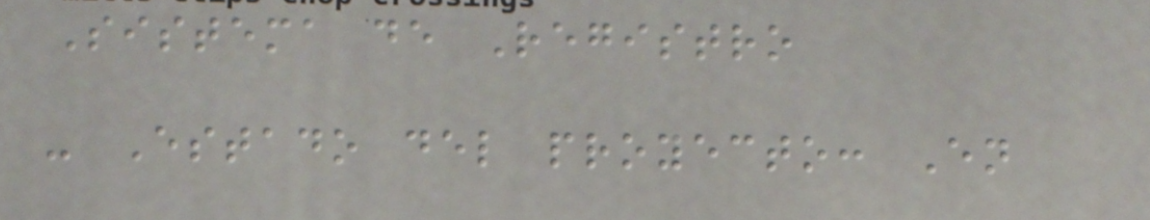Sistema de Registro
- Estado del proyecto: En
